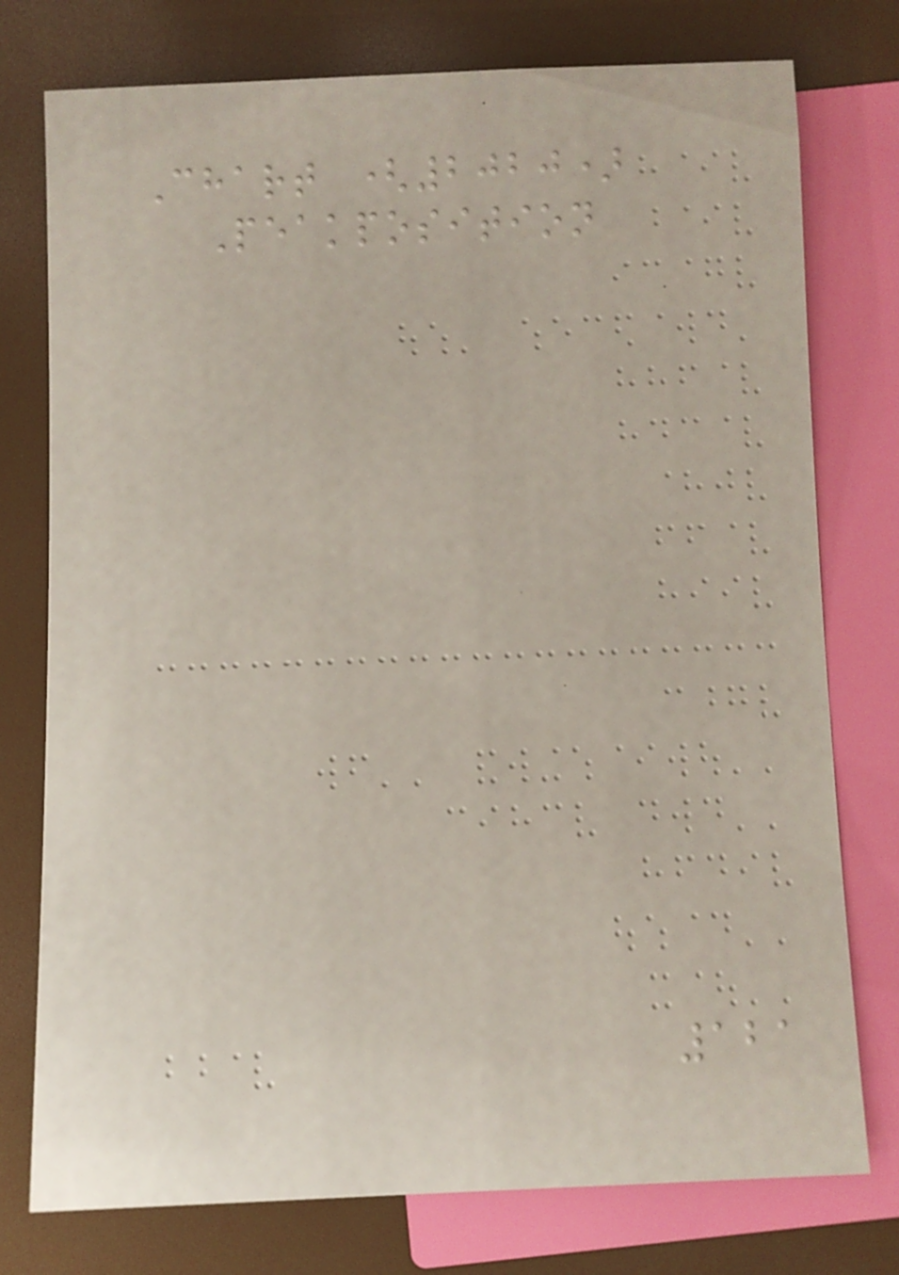Chart (2020)
Peakposition
121
